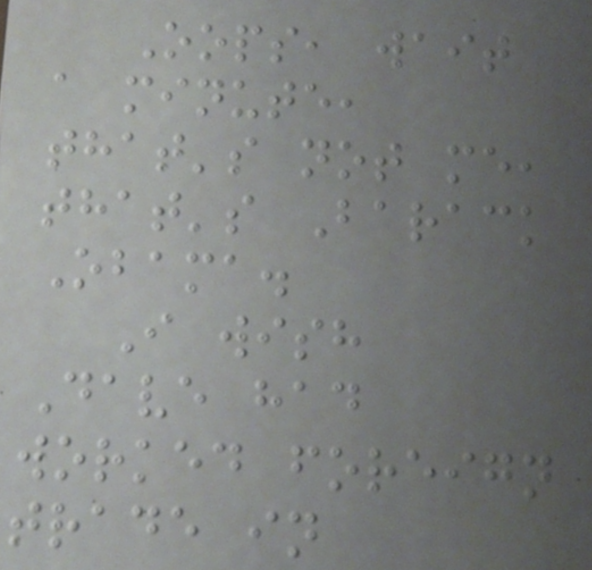Oops, wait
a minute,
that's not me,
that's Barack
Obama.
I wish
Dave had
worked foreign
trade in
